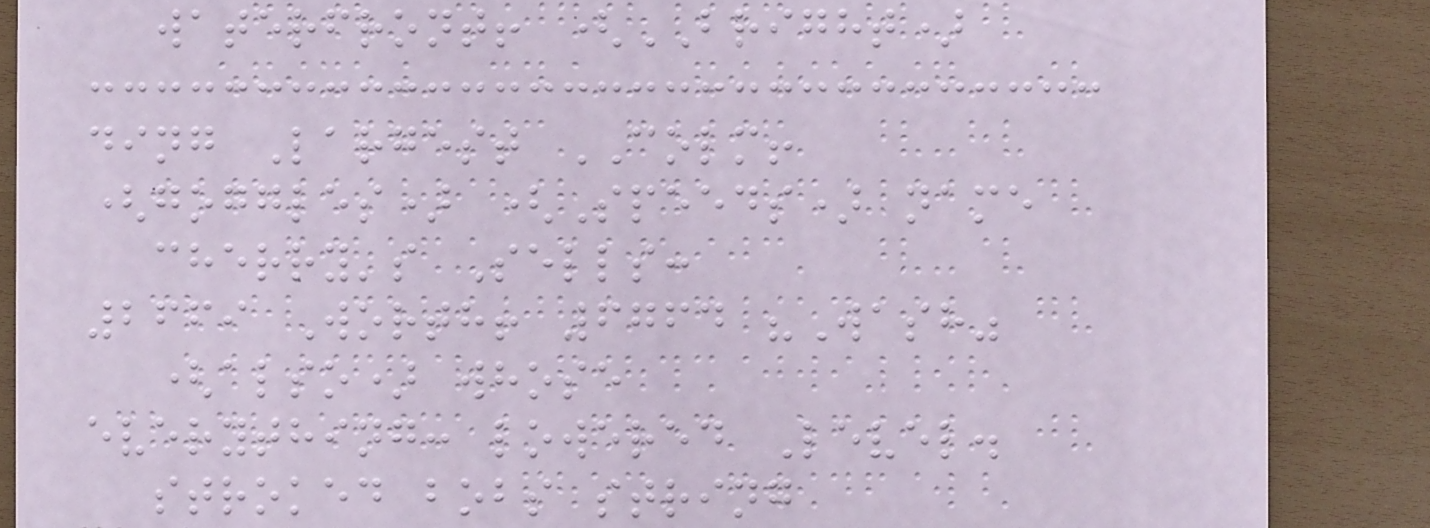waterfront! (BRIGHT)
ding Largest COLM!
(goggles) (Speeds) name
cherry's Sells:
2669 Worth! 6764 "Wash"
(also) whose
everything: lowered Level.
stroked bobs string
